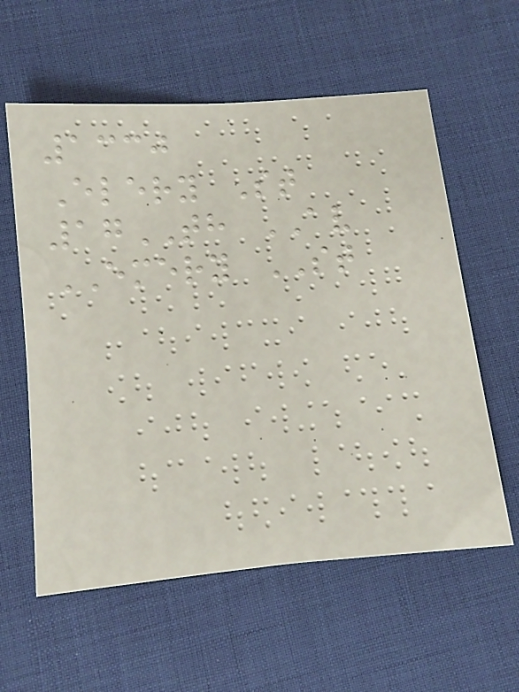1330
Elery St
17TH AV
EMERY ST
